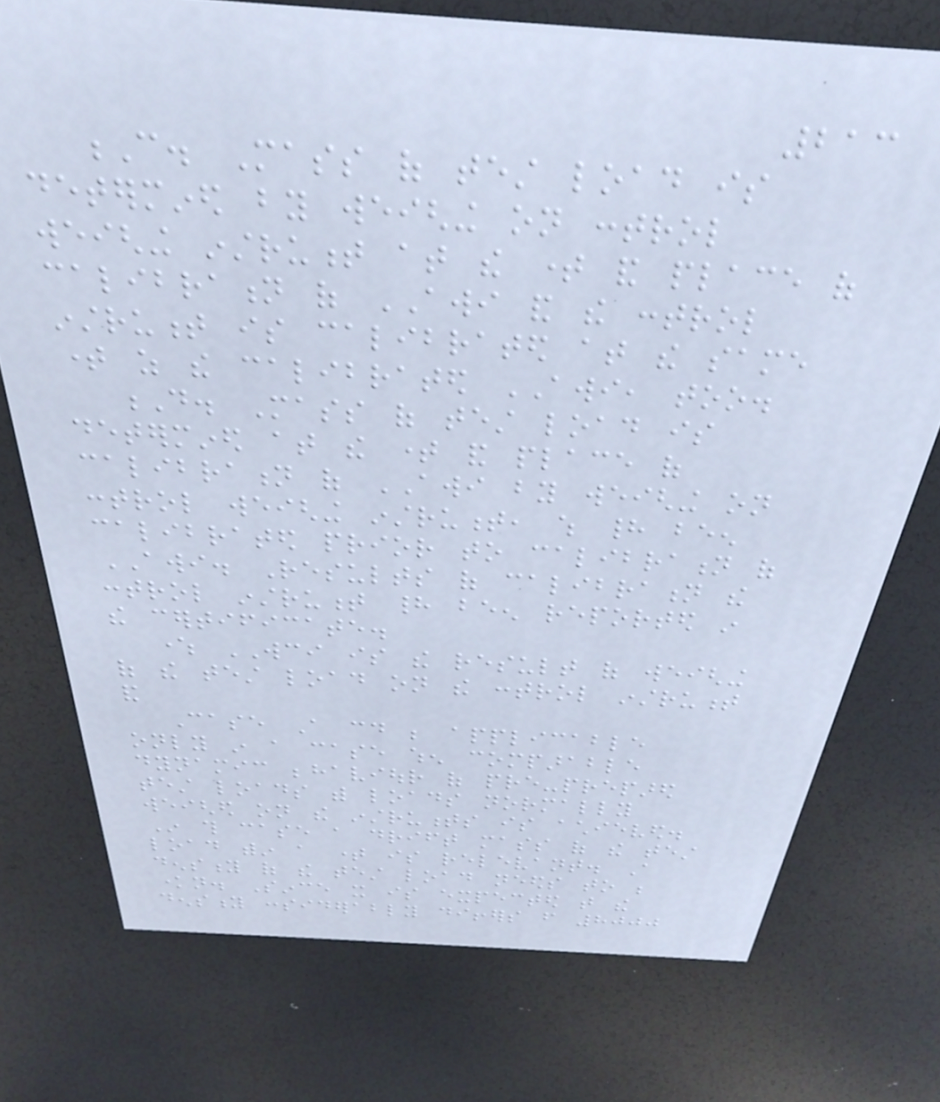213
C. Mass of test load is
determined by weighing on control
weighing instrument at the time and place of
calibration of AWI and the control
instrument is calibrated at the same
time as the calibrated AWI, too.
D. Mass of test load is
determined at the time and place of
calibration of AWI by weighing on
control weighing instrument, which had been
calibrated prior to calibration of
AWI. Results of calibration the
control instrument had been reported in
the certificate.
where WCI is the result of weighing
of the test load on the control instrument
and
Case A could be applicable
only in a case when comparable
dynamic behaviour of pre-prepared
test loads with loads normally
weighed on the instruments is achieved.
In this case a drift mass of the test
load within a time is relevant. A
density of the test load needs to be
known. Since it is expected that the
density considerably differs from 8000
